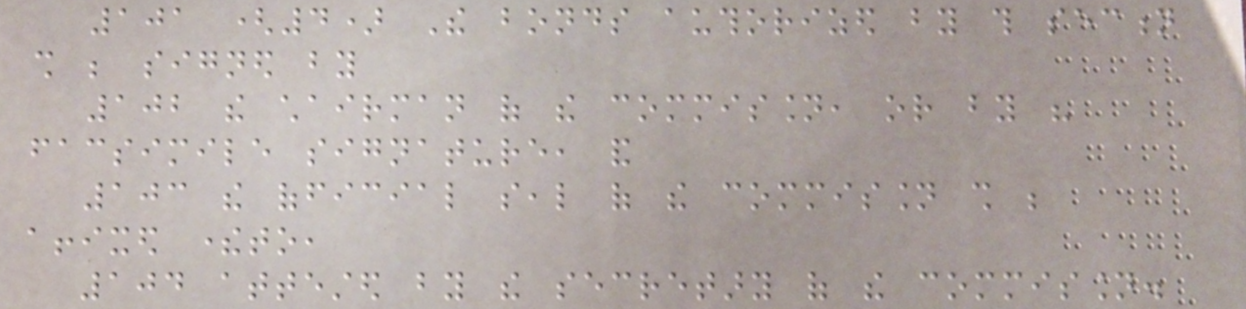101 (4) The bonds authorized by this section
shall be signed by
102 the chairman of the commission, or by his
facsimile signature, and
103 the official seal of the commission shall be
affixed thereto,
104 attested by the secretary of the commission.
